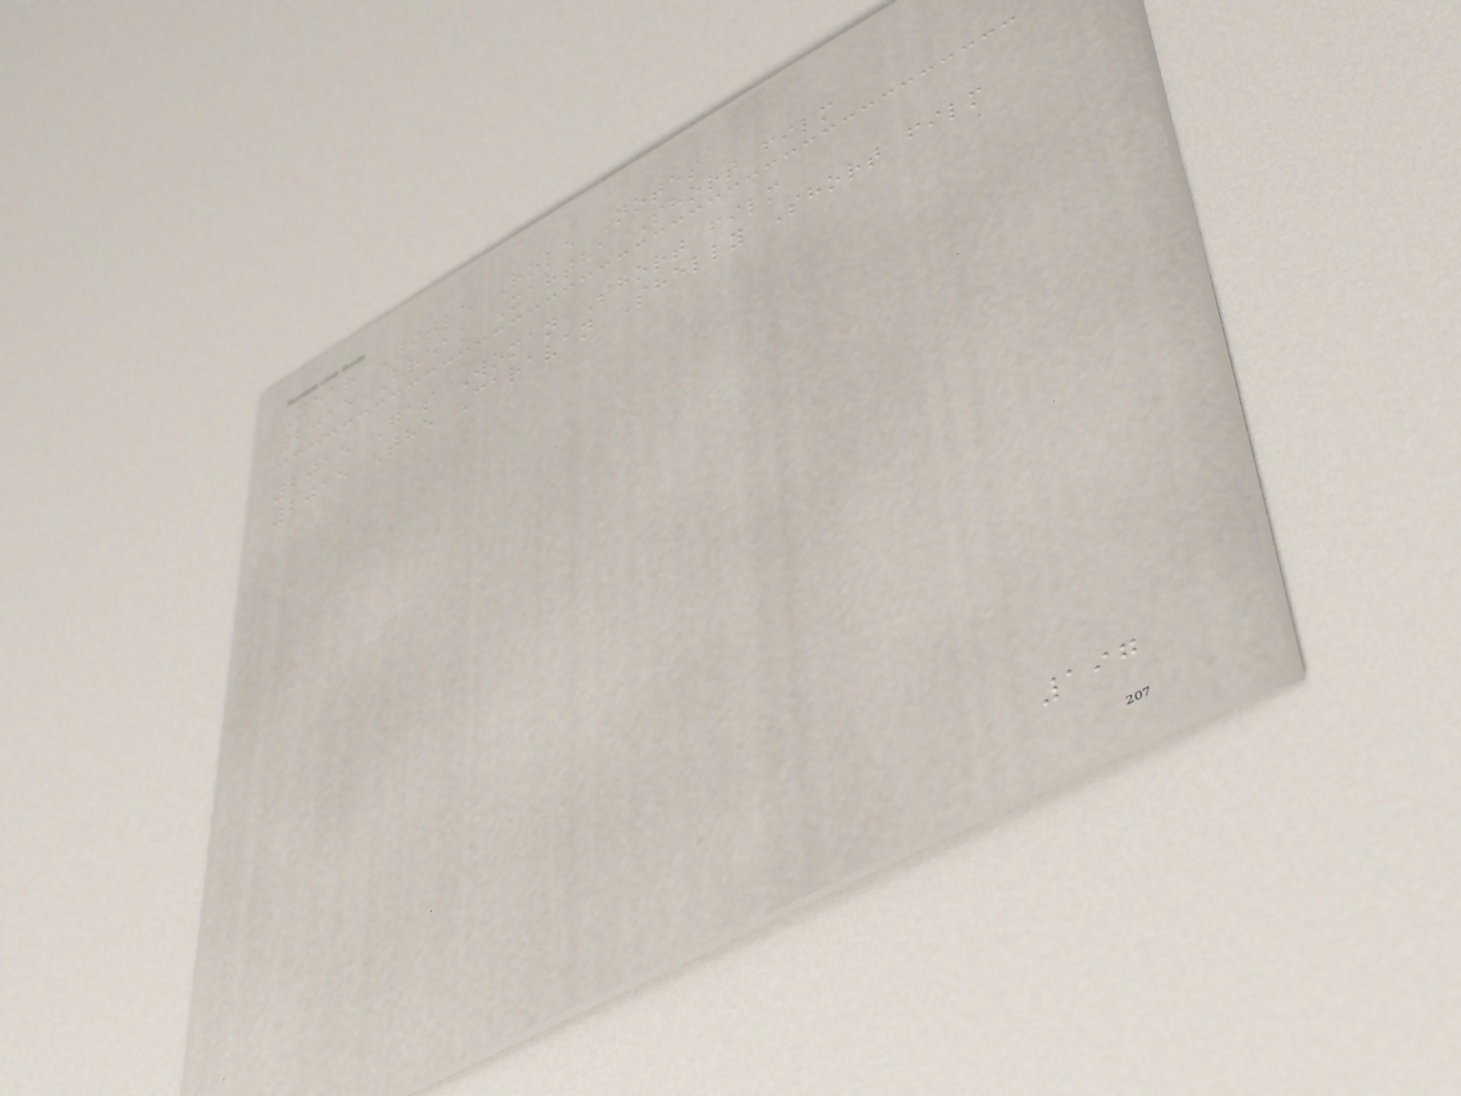Year Title Role Notes
2015 Break Martha Short film
2015 Gas Woman Short film
2015 The Caravan Shelly Short film
197
